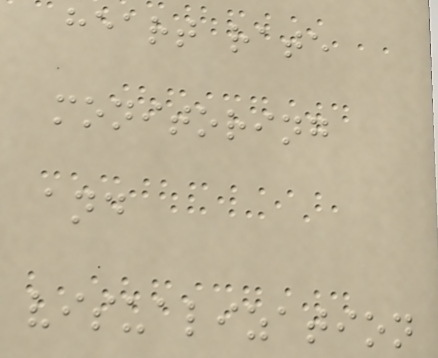heart rate
monitoring
and
visualization
